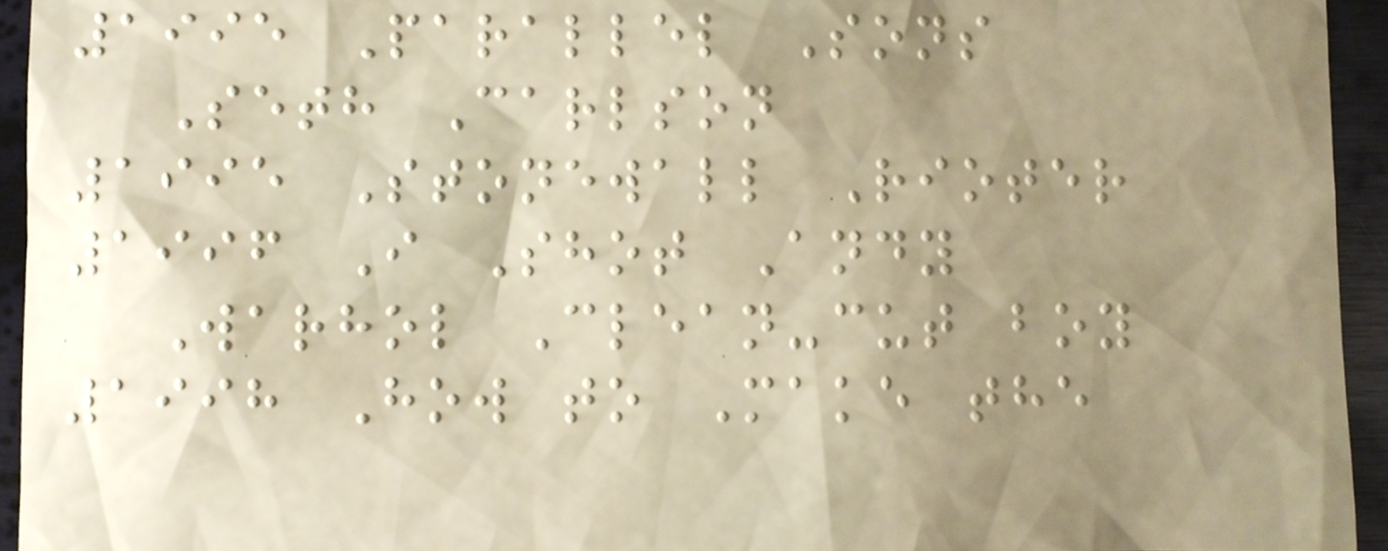1995 Parallel Sons
Seth Carlson
1995 Stonewall Rioter
1996 I Shot Andy
Warhol Clean-cut boy
1998 How to Make the
